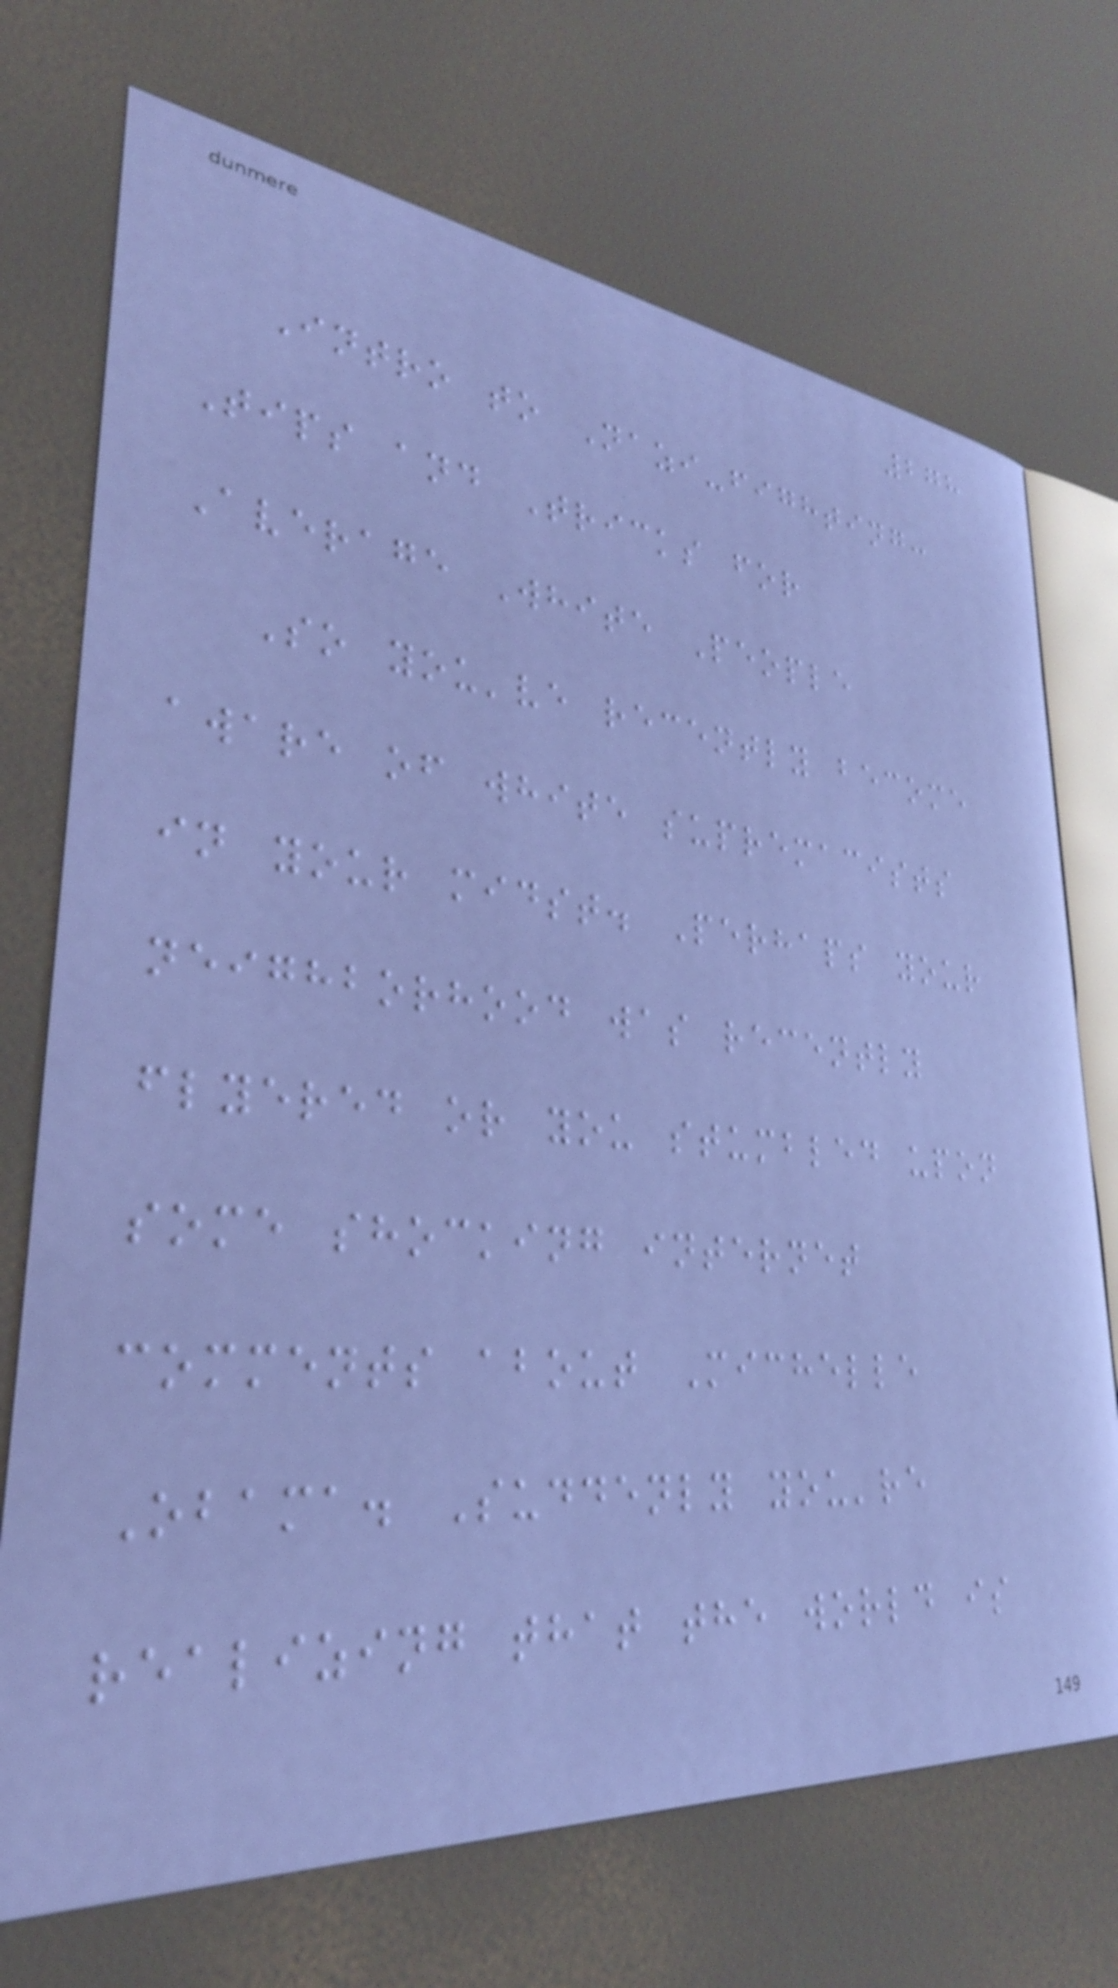278
Intro to Nazi-fighting:
Tips and Tricks for
Average White People
So you've recently become
aware of white supremacists
in your midst. Perhaps your
neighborhood was recently
flyered or you stumbled upon
some shocking internet
comments about Michelle
Obama. Suddenly you're
realizing that the world is
